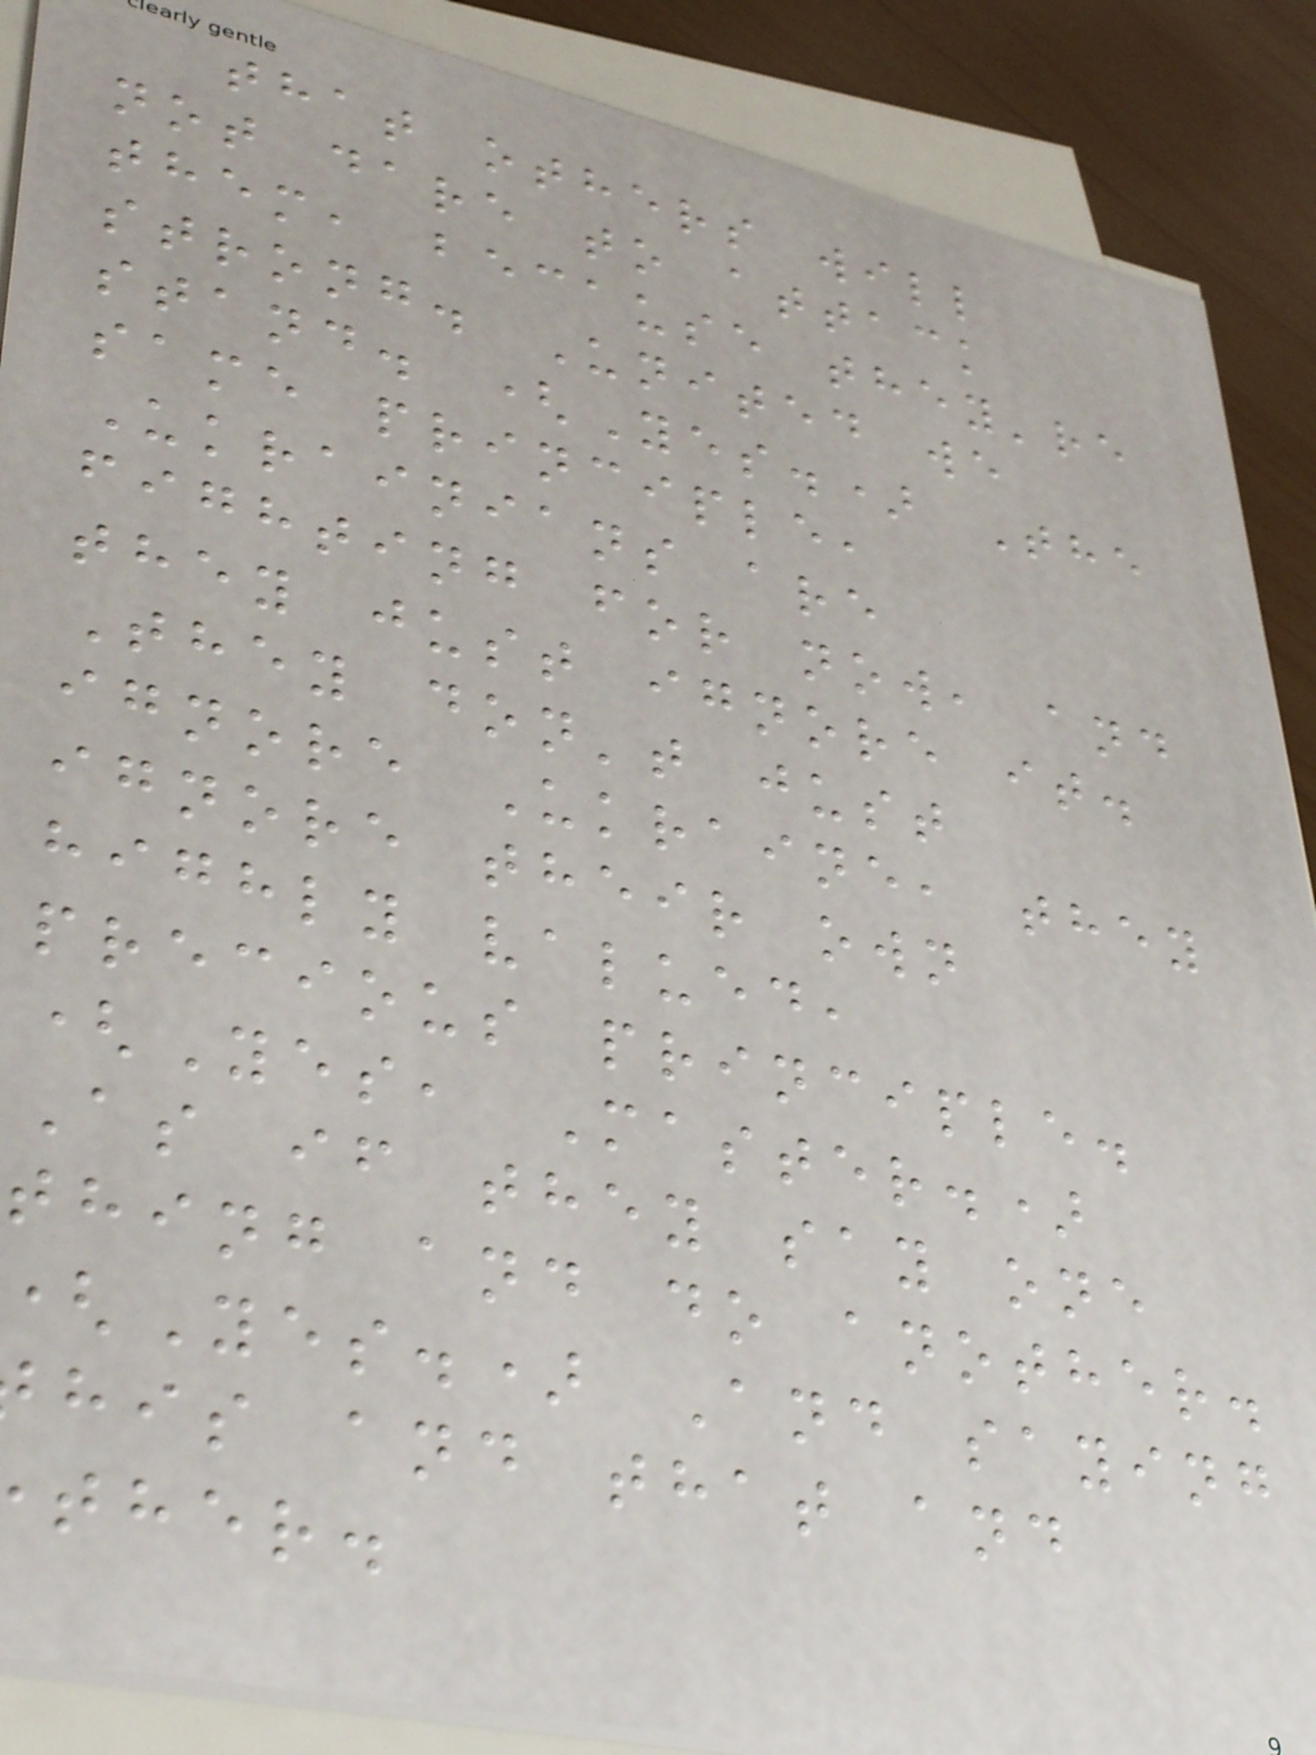that others will
not dare to attack
them, because they're
strong. United we
stand. (Yes.) The
same principle,
Ukrainians are
fighting for now, and
they just ignore it.
They don't just
ignore Ukraine, they
ignore their own
highly valued,
precious principle.
(Yes, Master.)
As if they say one
thing and do another.
Yes.) And saying
his and that and
ther.
